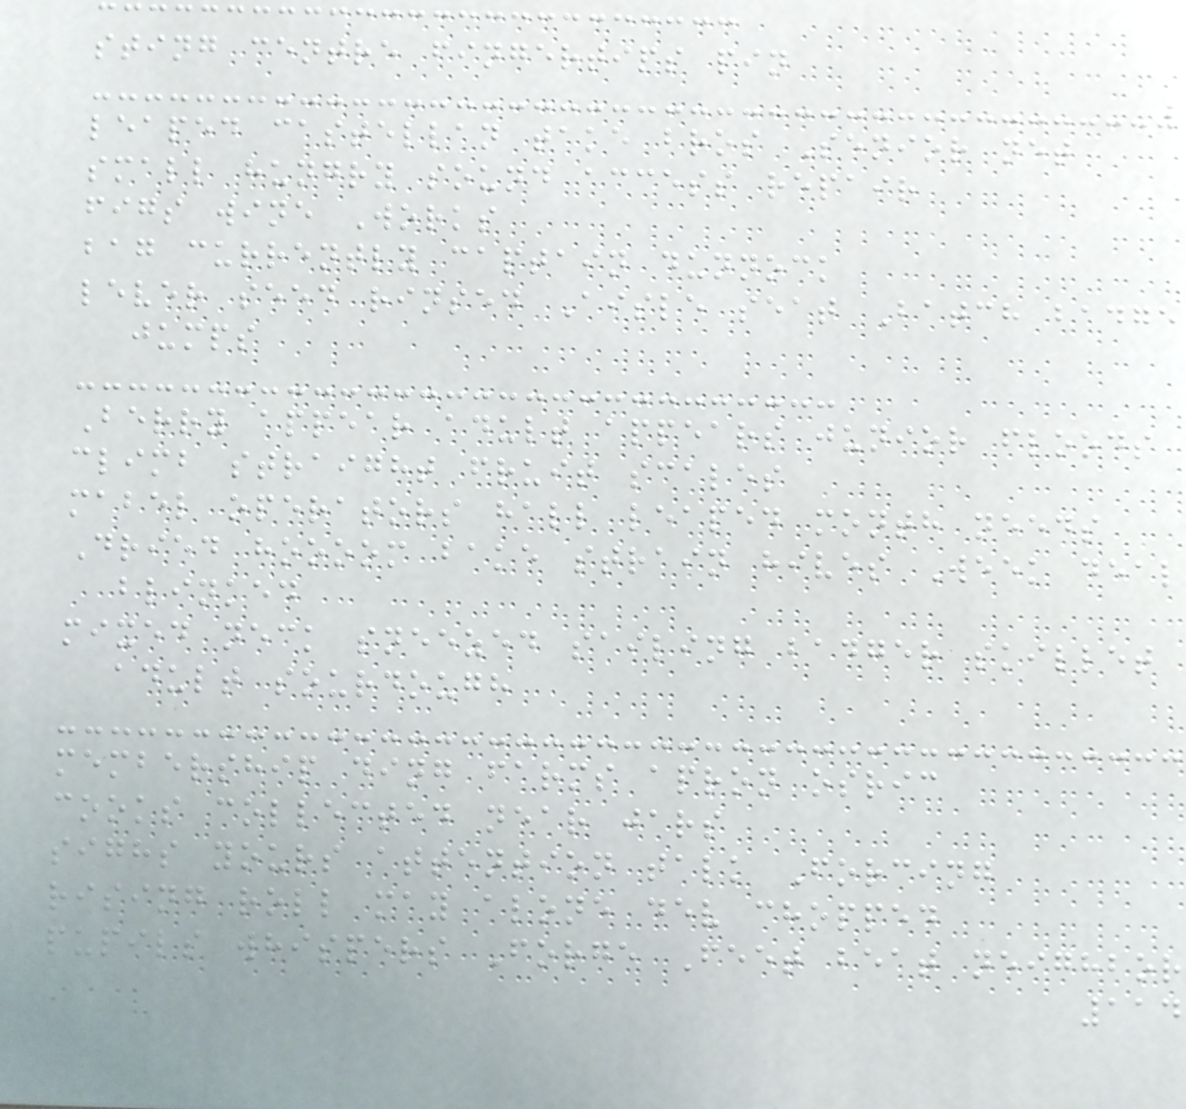sting centre fingertips pin
leaped castellan take bros Senior net
small hungry sound access repair
figs wine Works
bag currently captain dunnock
lever seed rinsed Aisle seat Batch badge
jumps
Berry appear adult appears junior floods
climb straight fruit scales
mabel operators hall leaped month needs
Dried hoooom bake strain hives Week deal
blinked
mixed neck sneezed sailing badger skillet
adult sourdough
membership ding farms apron osric
cooks collected near jars
sighs yours attention talk Forcing
rising roll may alone dev chopped
pupils whispers Forge Feet beat neighbor
114
